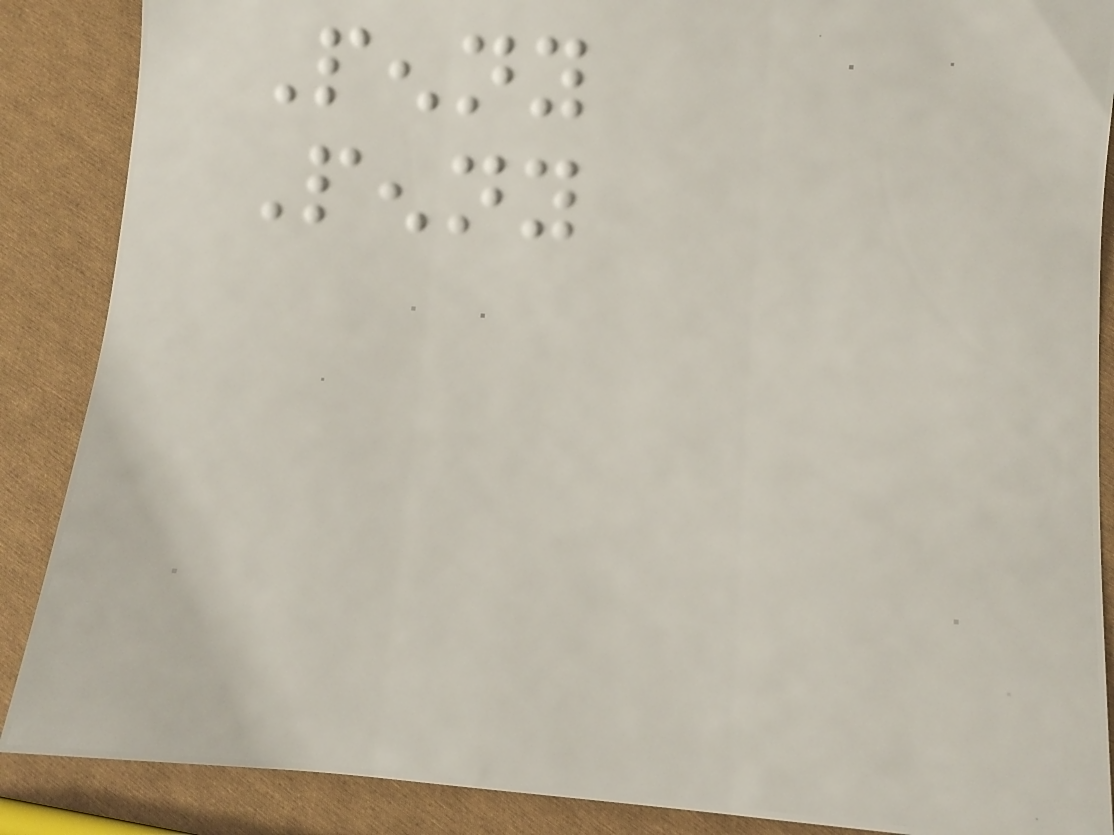Penny
Penny
